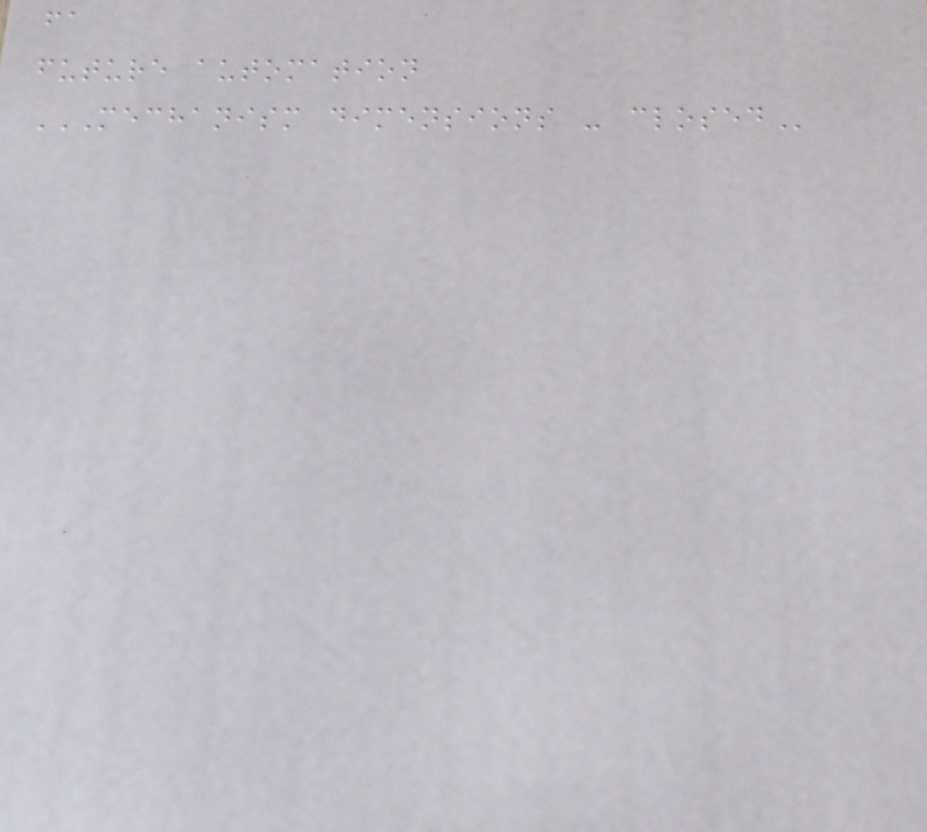fa
future automation
MECHANISM DIMENSIONS - CLOSED
